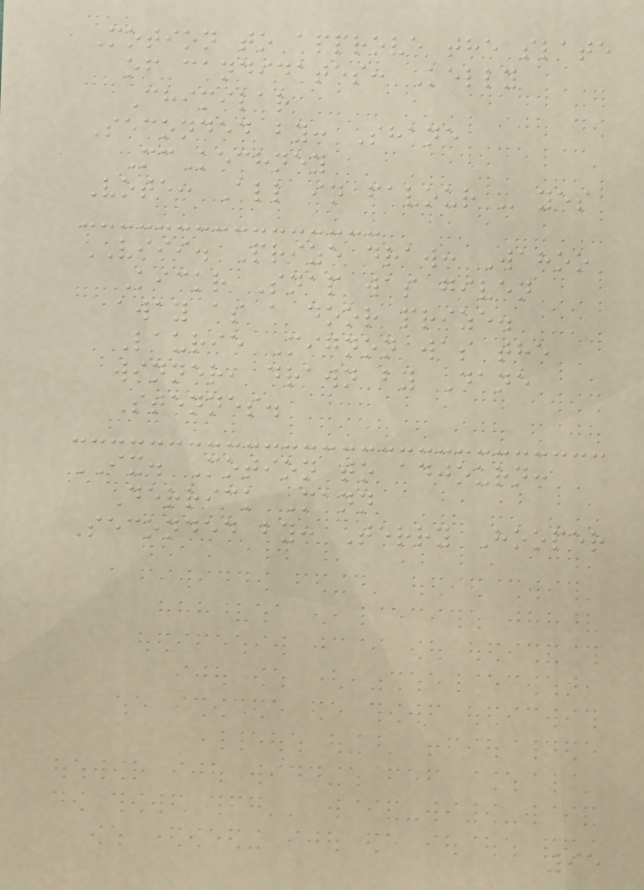Motion to approve the slate
of candidates: Kelly
Chimilar
Seconded by: Shane
McKechney
Vote: All in favour - yes
VIII. Prize draw: Wahoo
Kickr Snap was given
away as a door prize.
Laurie Mignon was the
winner, drawn by Dane
Stennes.
IX. Motion to adjourn:
Derrick Mann
Seconded by: Terry Hooper
95
